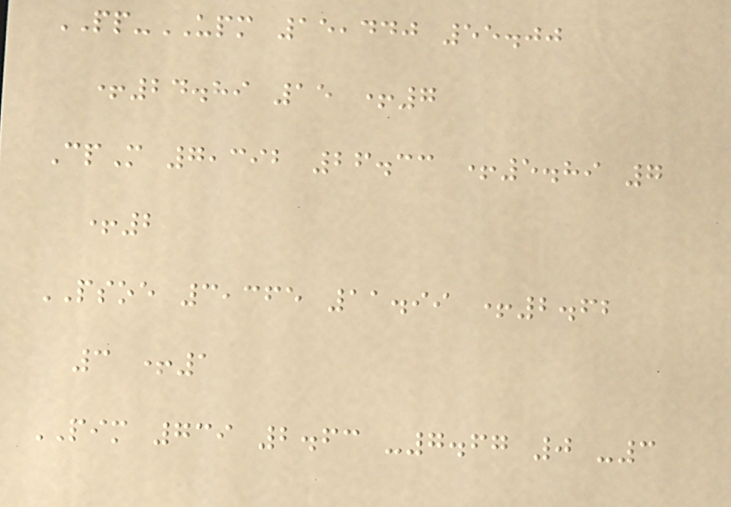PP-UPM 15,440 55.00
+24.89 15 +7
CpM 7,392 26.33 +5.89 7
+2
PSOE 3,365 11.99 +2.62
3 +1
PIM 739 2.63 -7.67 0 -3
